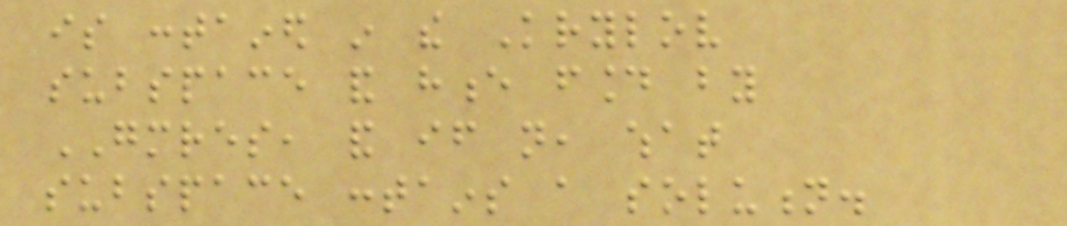is contained in the Krylov
subspace and hence found by
GMRES, and if not, what
subspace contains a solution.
